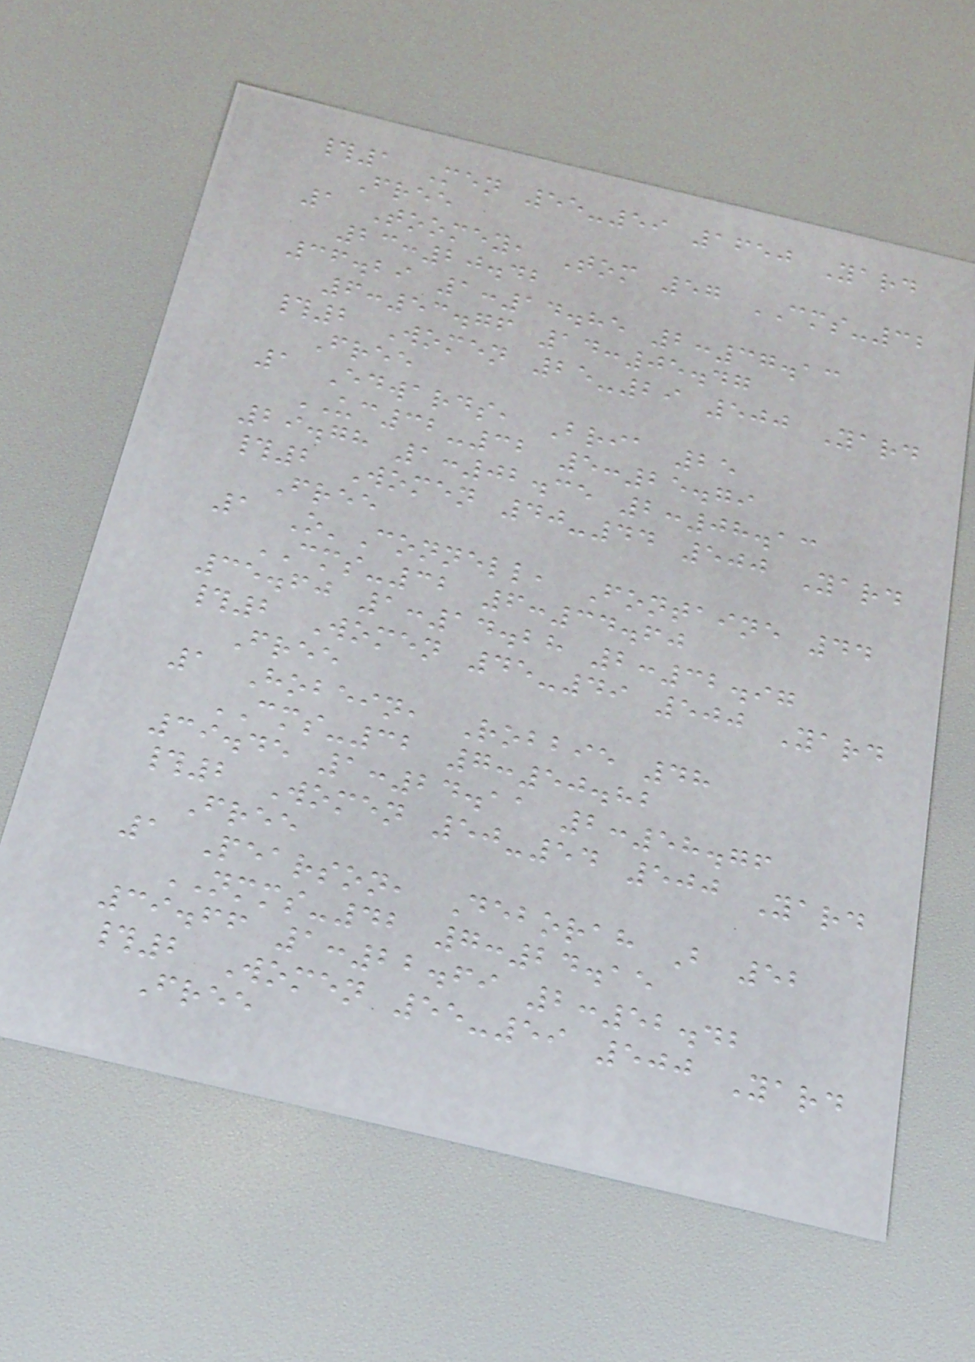#1 Men 55-59 1650 Yard
Free
1 Toomey, Tom 57 CMS-32
23:20.42
36.29 1:14.85 2:37.13
6:53.76 14:05.47
#2 Women 25-29 500 Yard
Free
1 Edwards, Bria 25
UC32-32 5:25.79
29.78 1:02.35 2:08.13
#2 Women 40-44 500 Yard
Free
1 O'Connell, Fontaine 44
CMS-32 6:34.60
35.60 1:14.28 2:32.97
#2 Women 45-49 500 Yard
Free
1 Hobein, Robbie 48
CMS-32 7:50.82
39.45 1:24.11 2:58.76
#2 Women 50-54 500 Yard
Free
1 Pearson, Deborah B 52
NMMS-42 7:24.15
39.66 1:22.69 2:52.42
#2 Women 55-59 500 Yard
Free
